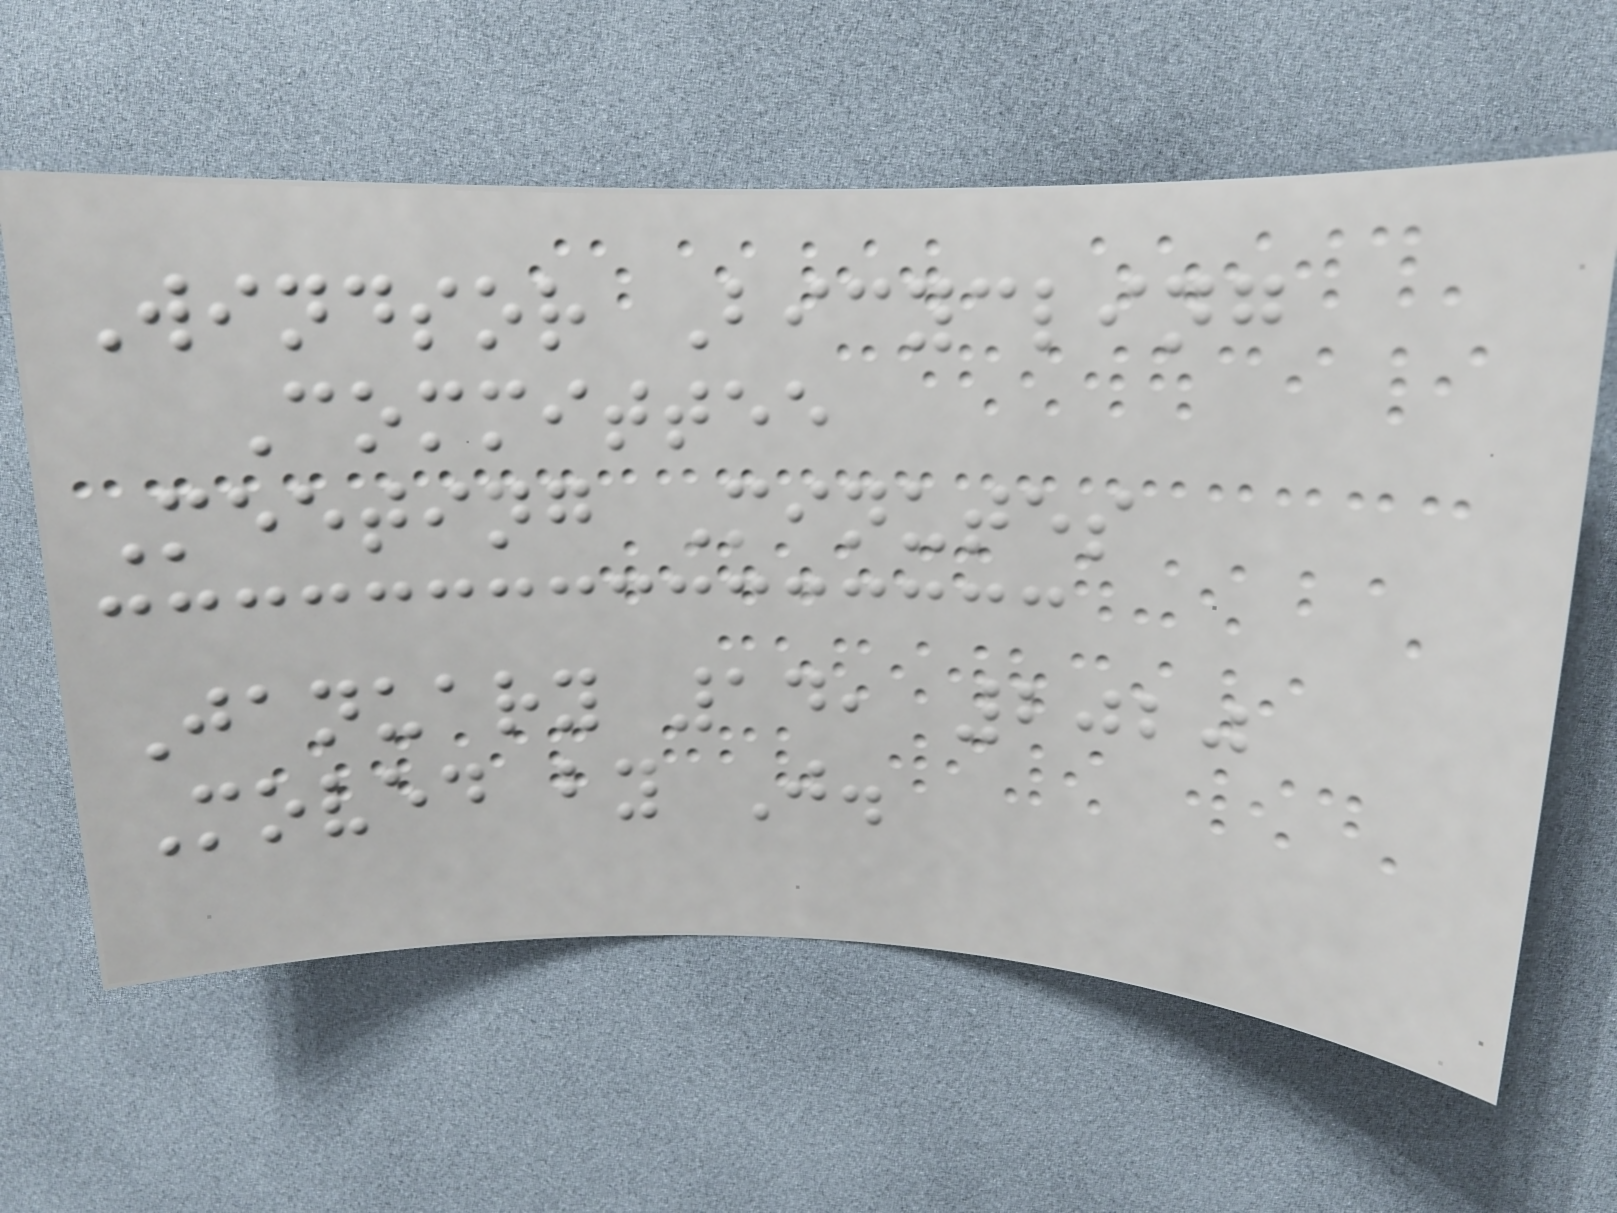Windsor Bicycling
Committee
Meeting Minutes
January 14, 2020
Moved by J.
